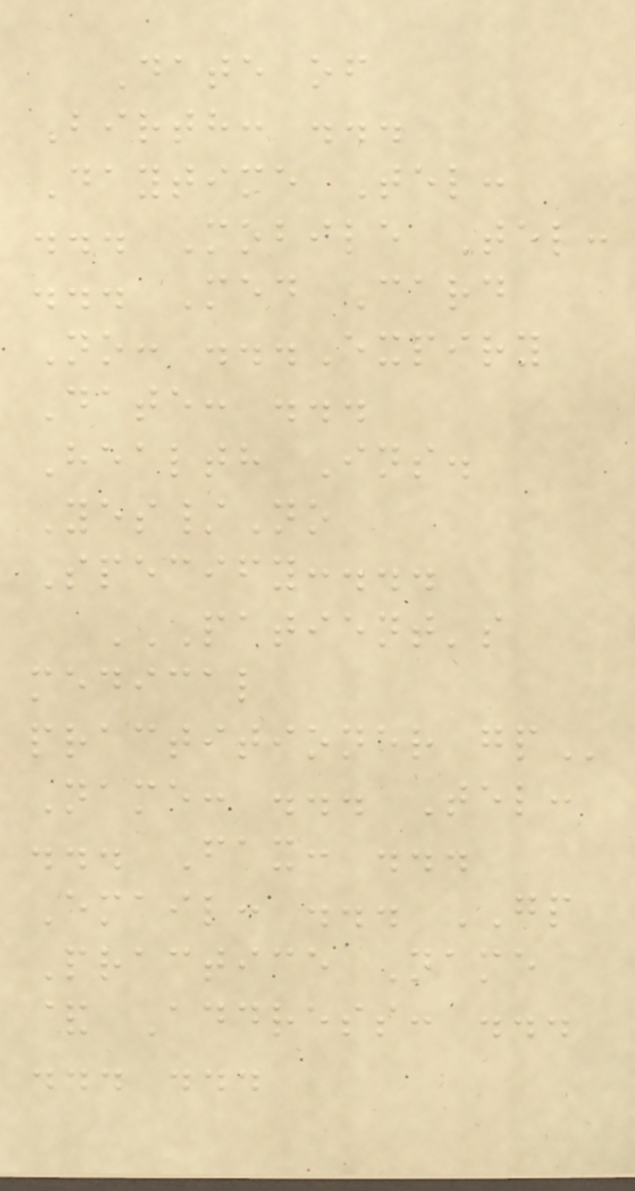Date of
Birth: ...
Daytime Tel:
... Mobile Tel:
... Med Card
No: ...Expiry
Date: ...
Health Ins.
Yes/No
Specify:...
PATIENT'S
MEDICAL
PRACTITIONER GP
Name: ... Tel:
... Fax: ...
Email: ... GP
Practice Name
& Address: ...
... ...
